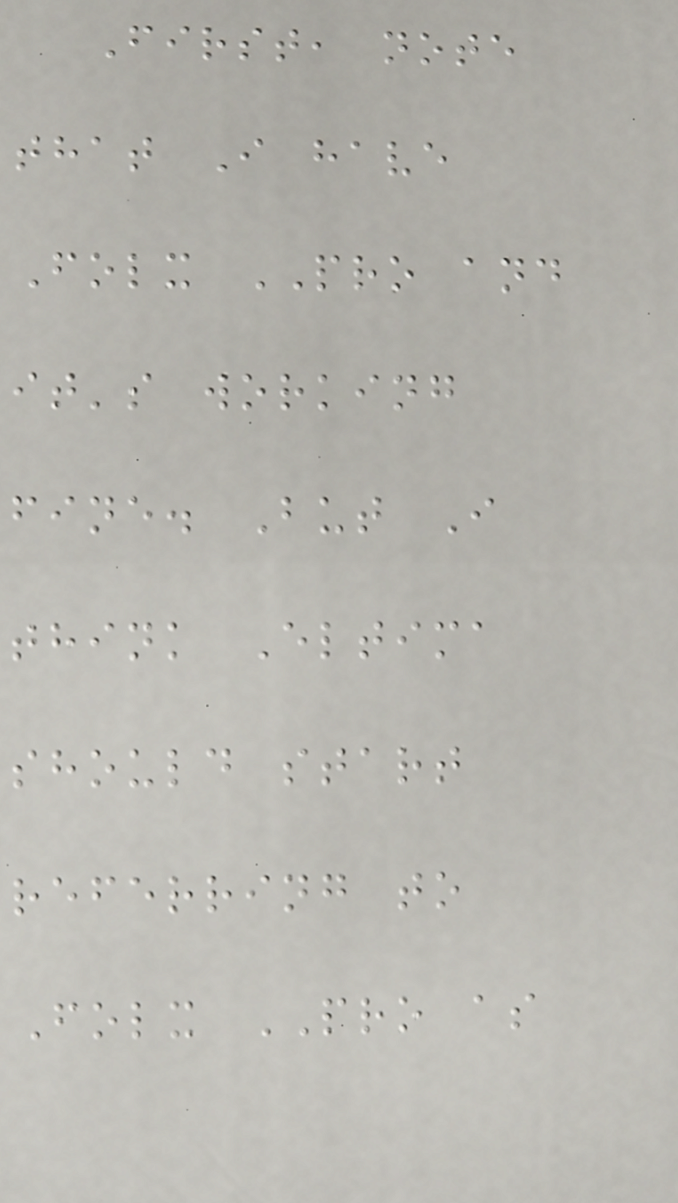First, note
that I have
Folx PRO and
it's working
fine. But I
think Eltima
should start
referring to
Folx PRO as
